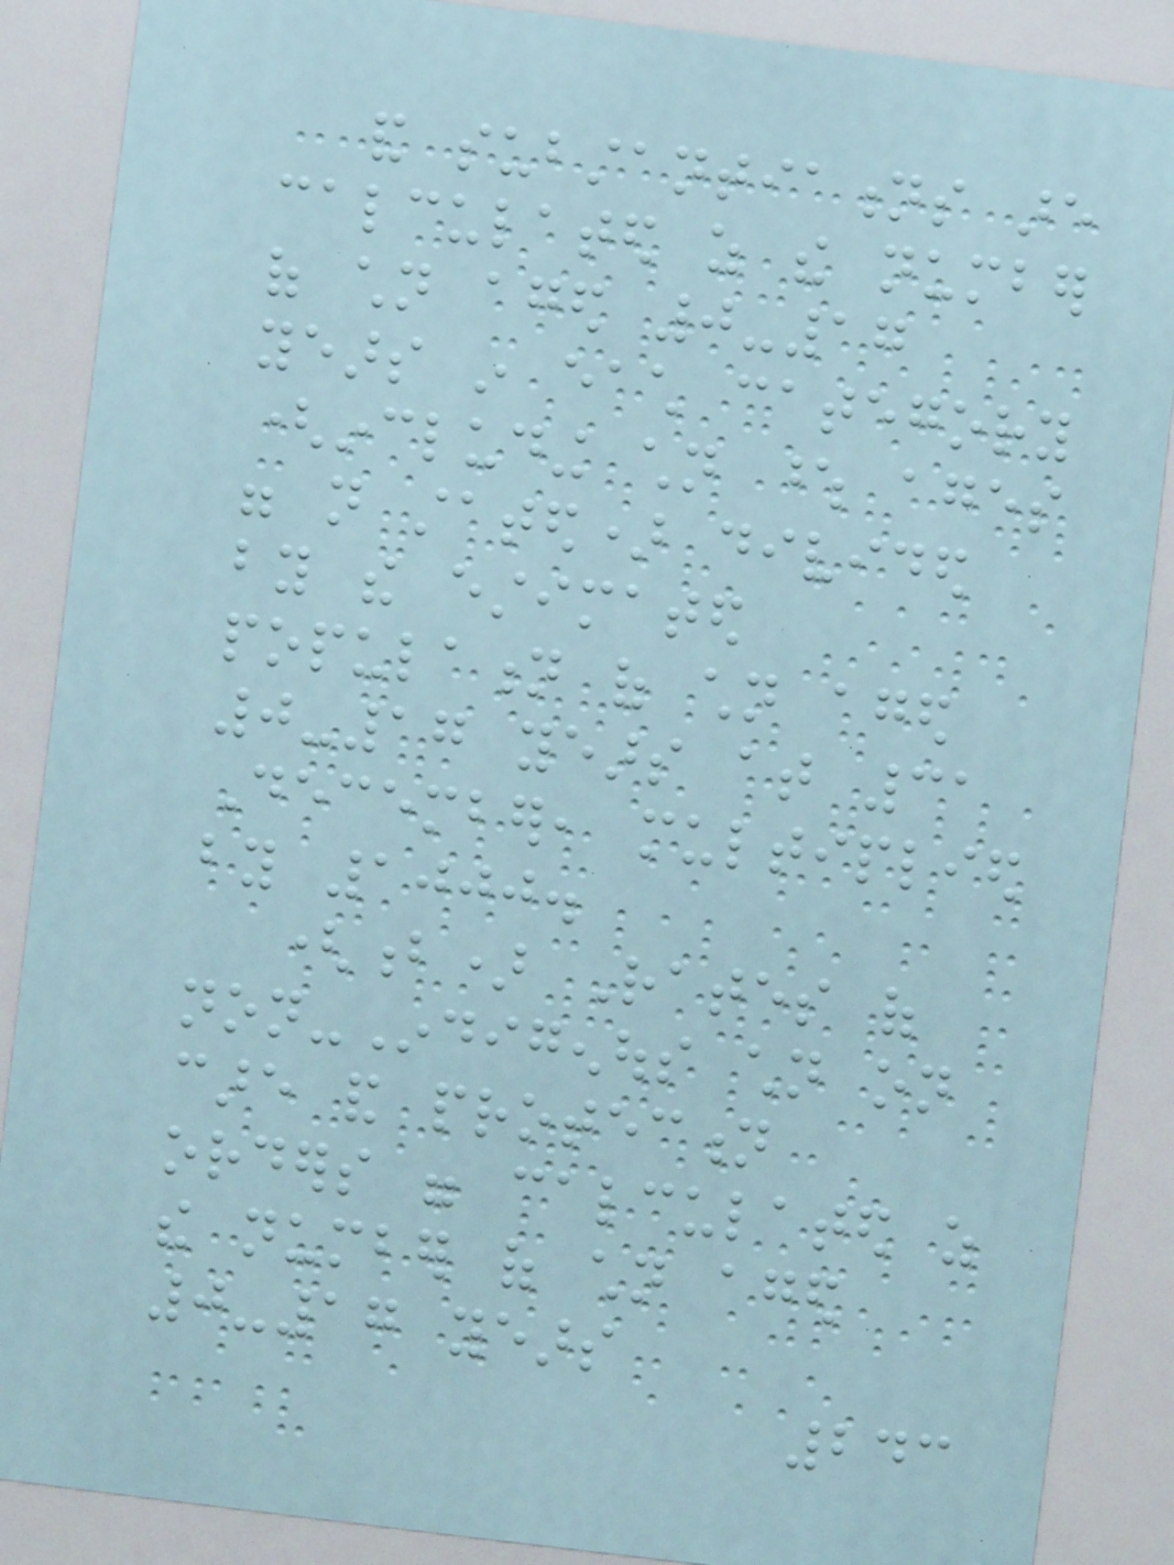and substantiations are
calculated as the number
of children aged 0-17
years in each category
(including children whose ages
were not stated) divided
by the estimated
population of children aged
0-17 years at 31
December, multiplied
by 1000.
(b) Rates of
non-Indigenous children on
care and protection
orders were calculated as
the number of children aged
0-17 years
243
